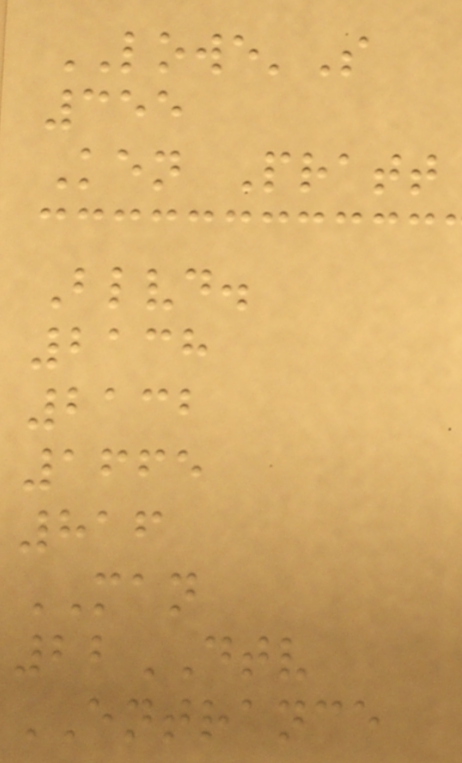LOWE'S
355
Ken Pratt
Blvd.
2138
2132
1665
816
MAN
22DTV
ENTRANCE
